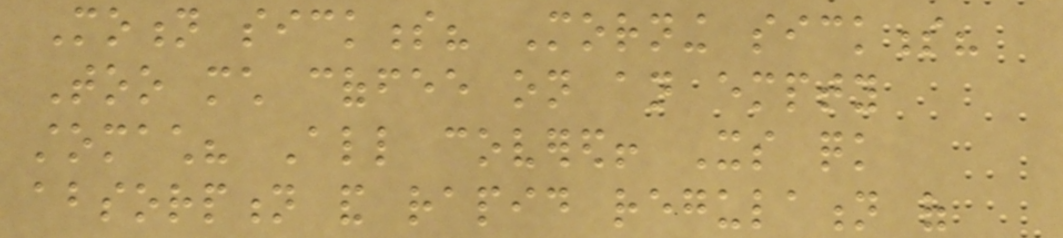Motion sickness? Morning sickness?
Too much coffee on an empty
stomach? All covered! Its quick
absorption and rapid regulation of
